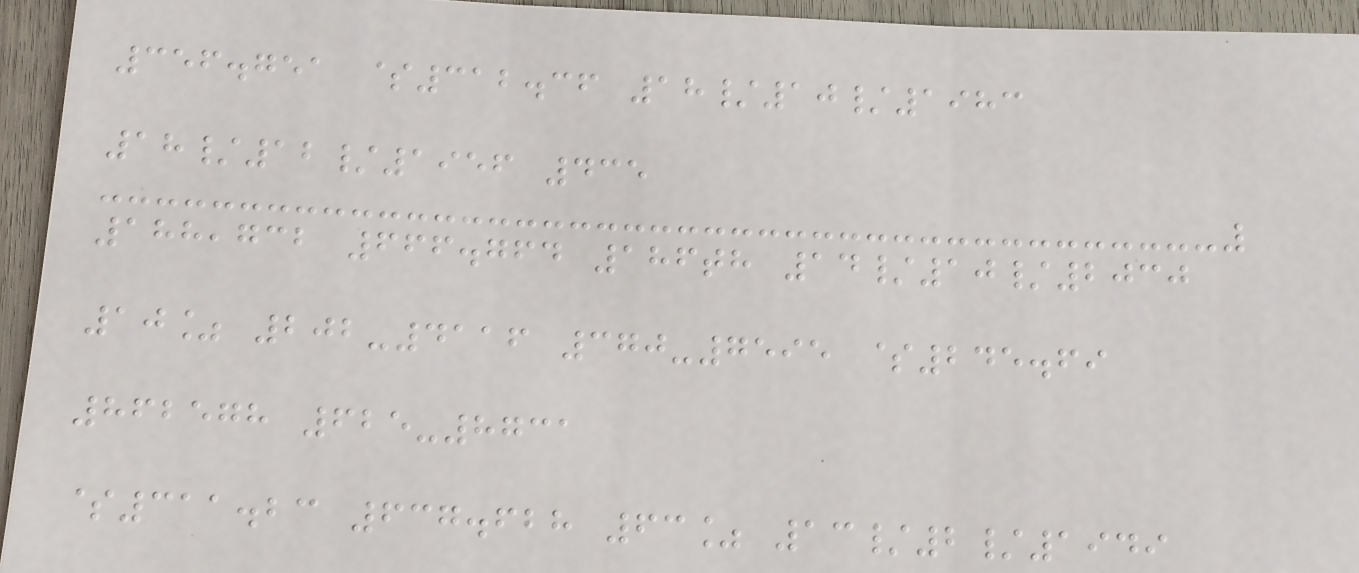356.751 $312.36 18/10/1983
18/12/1956 435
188,732 666.764 186th 14/10/2030
10% 202-4116 370-7595 $245.69
862578 625-8731
$311.23 637.628 63% 13/2/1949
